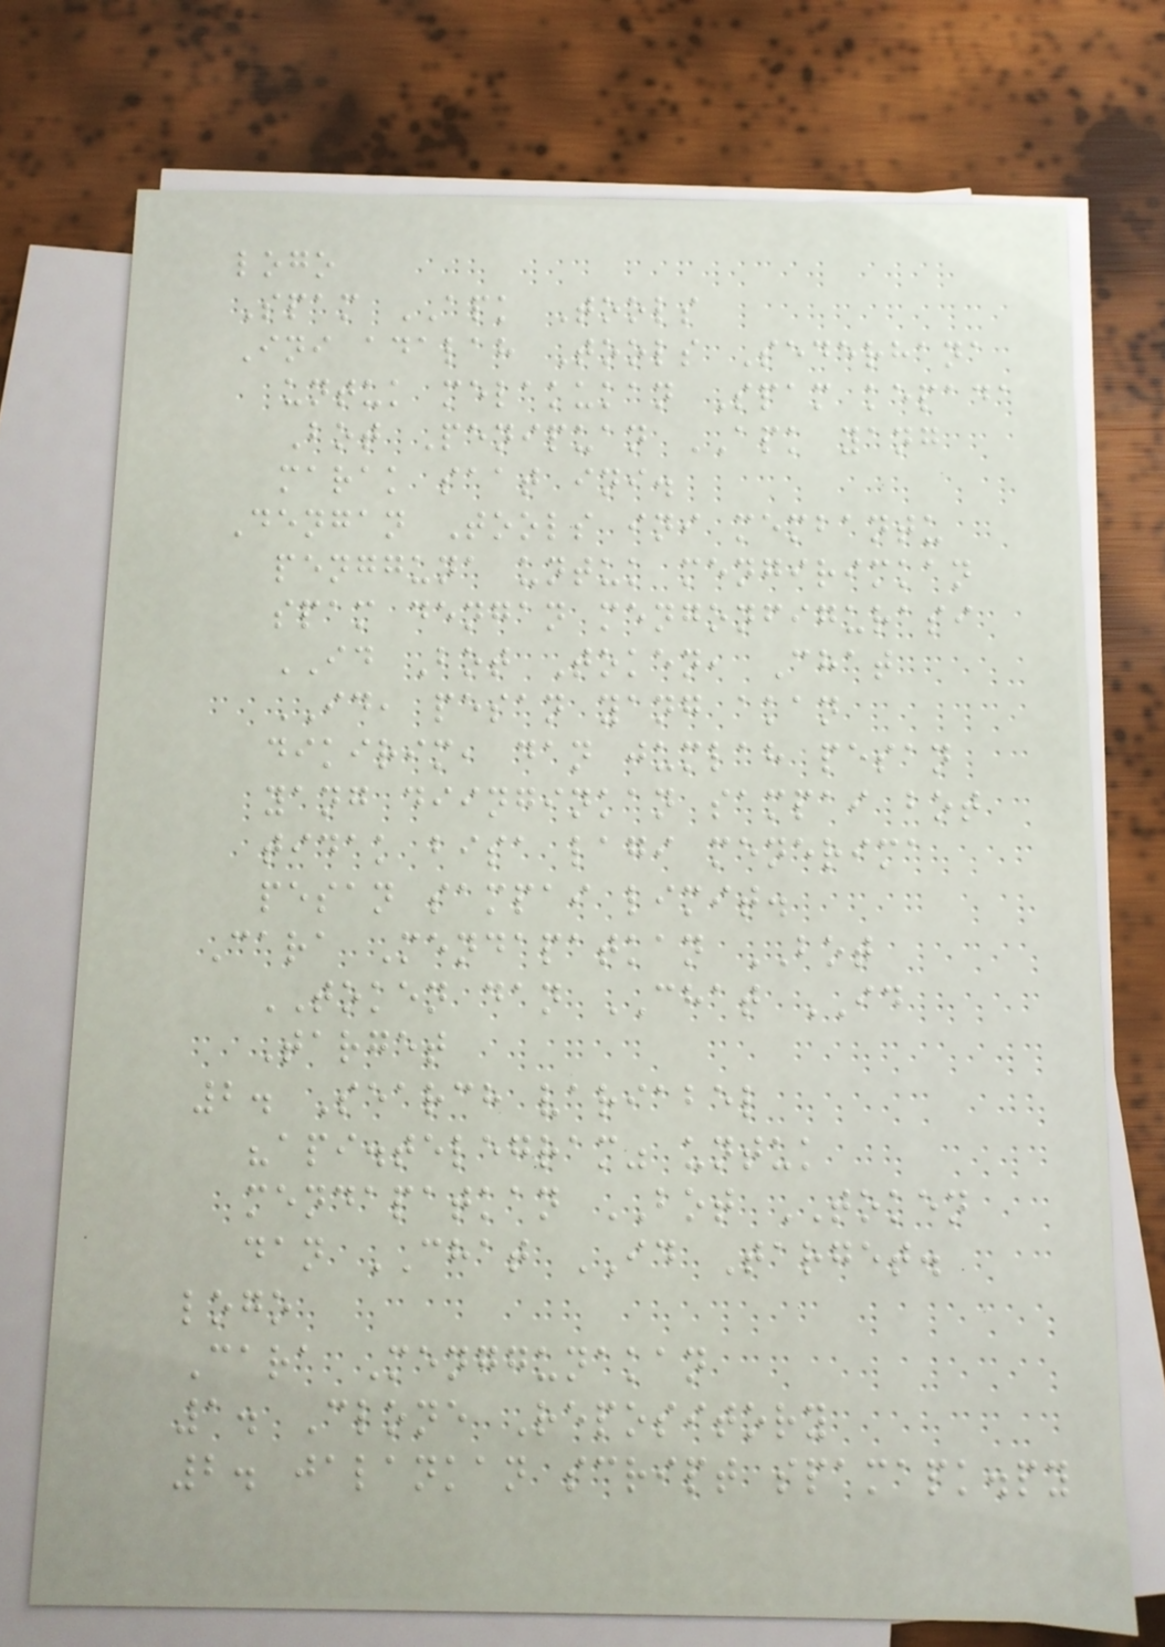logo
Spam APK Tools
Ini adalah Tools Sederhana
untuk melakukan Spam kepada
Bot Penipuan APK yang
marak saat ini.
Dengan Tools ini membantu
pengguna untuk mengirimkan
spam dengan mengonfigurasi
ID Bot Token, Chat
ID, pesan yang akan
dikirim, dan jumlah pesan
yang diinginkan sampai bot
tidak bisa lagi menerima
pesan sampai limit.
Cara Mendapatkan BOT
TOKEN dan CHAT ID
Target
2. Search variabel
"api.telegram" untuk
mendapatkan BOT TOKEN
dan CHAT ID Target.
logo
Cara Menggunakan
1. Clone Repository
2. jalankan script spamapk.py
